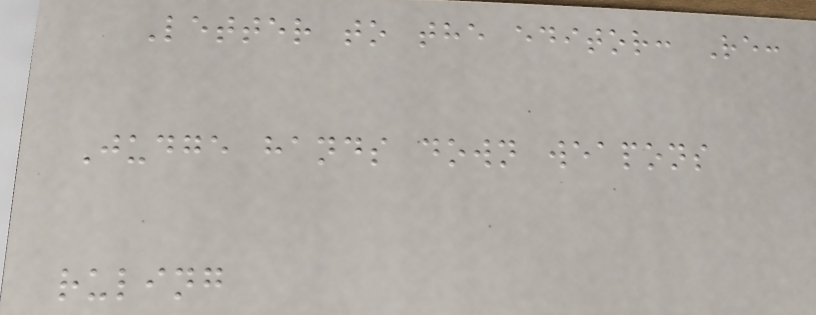Letter to the editor: Re:
Judge hands down weapons
ruling
